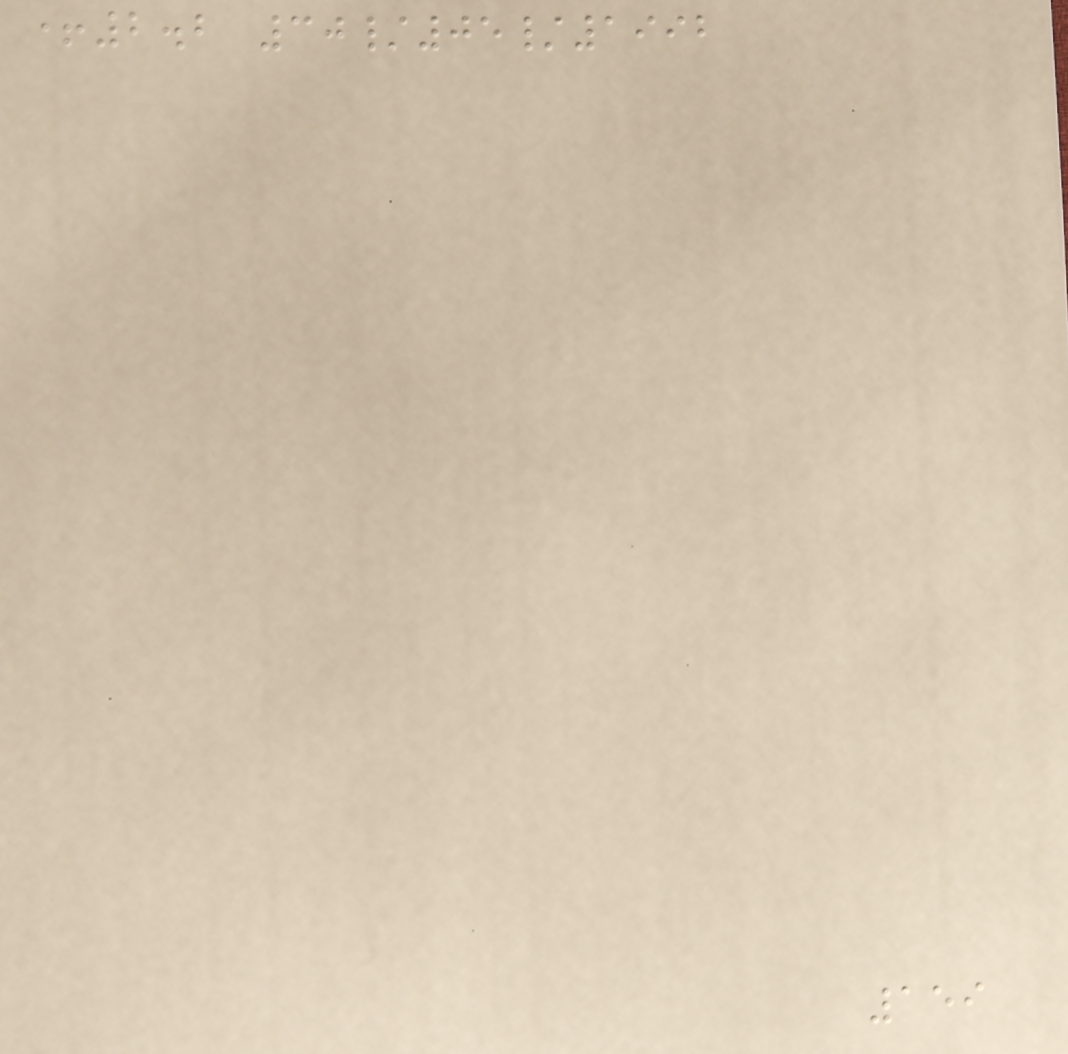+2.2 30/05/1992
159
